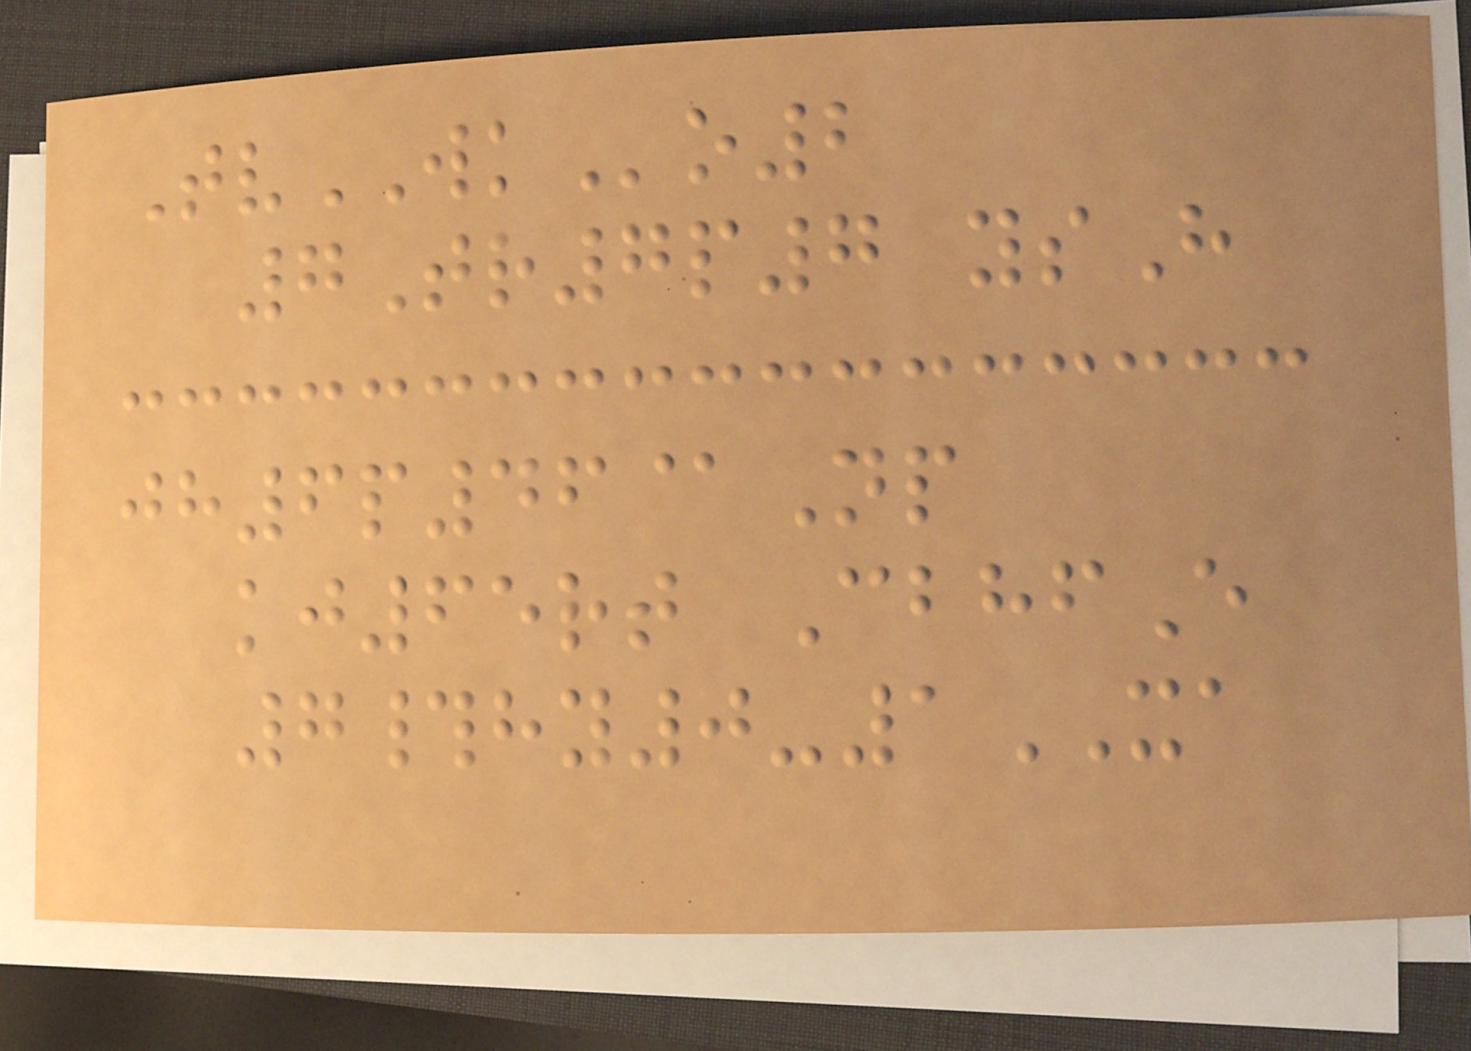TvWKo2
7Tr7p7 ysH
jh6p46@Np
kj65rt CbhfE
7#hy0-1XA
